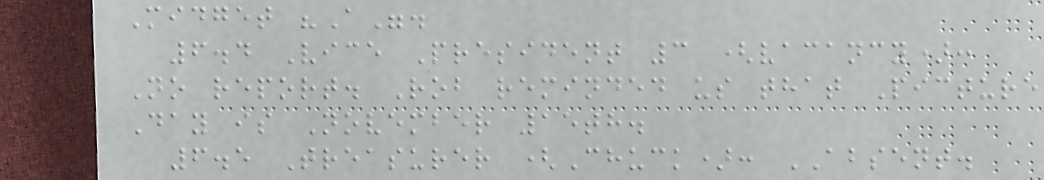Midget "A".
6.4 Vice President 3 (vacancy):
No report. Rob reminded us that Picture
Day is November 15th.
6.5 Treasurer (Chuck): ABSENT.
